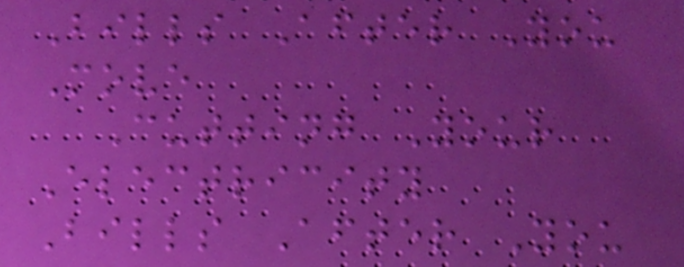Bills After You
Move
Cutting Your
Electricity
Bills After You
